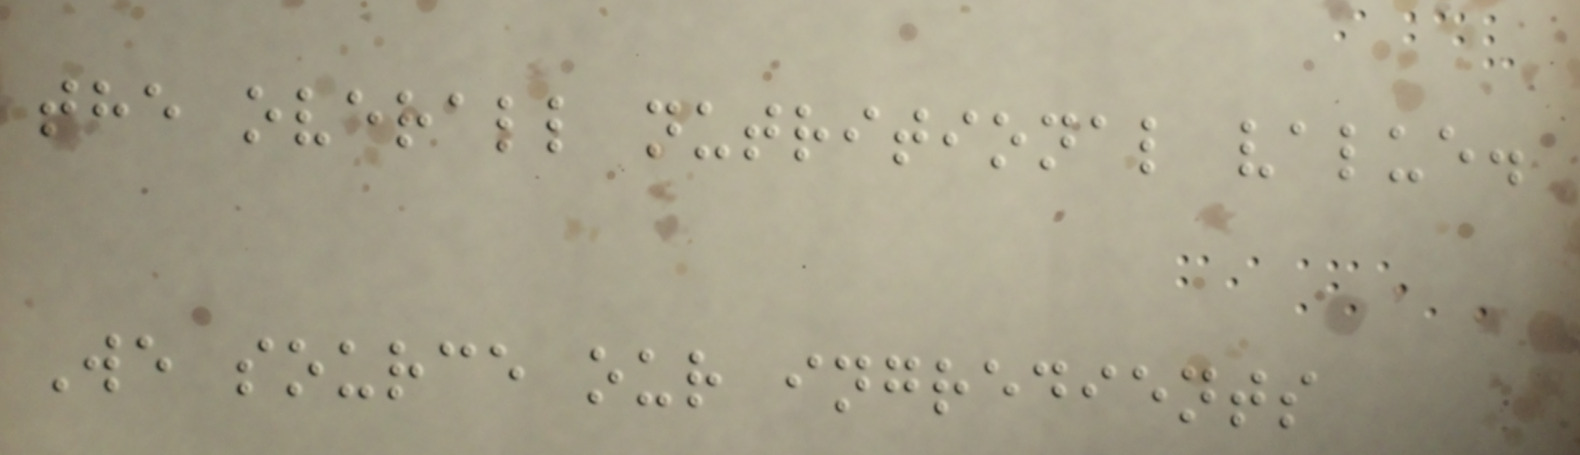the overall nutritional value.
We source our ingredients
